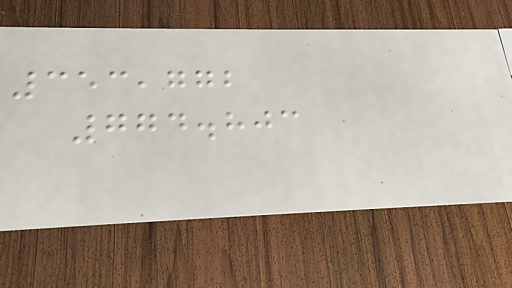353,772
774.803
